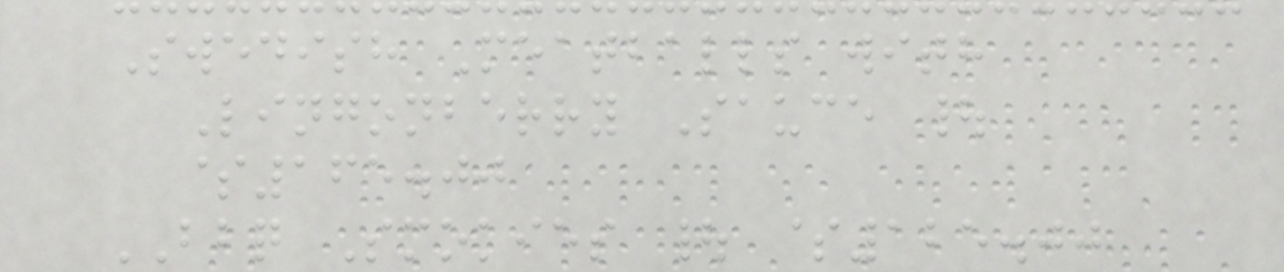Swedish Meatballs with
Lingonberry Sauce |
$165.00
BBQ Smokies | $125.00
